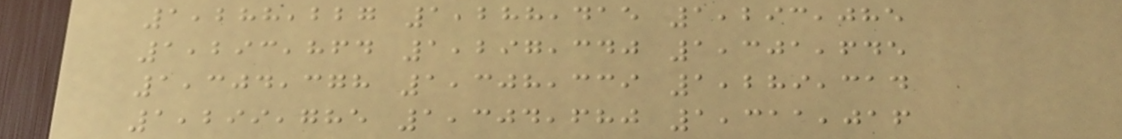1,288,227 1,288,415 1,293,085
1,293,864 1,297,340 1,301,645
1,304,378 1,308,339 1,289,314
1,299,785 1,304,680 1,311,016
